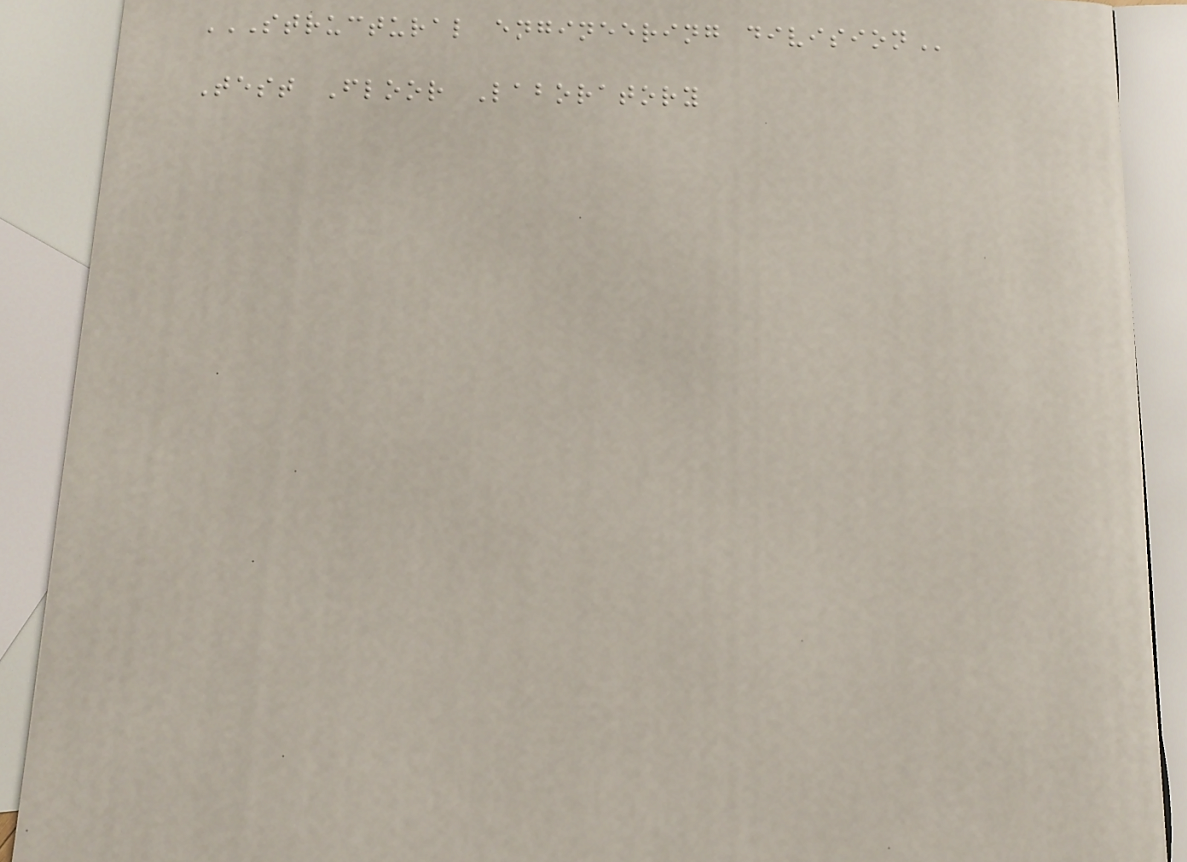STRUCTURAL ENGINEERING DIVISION
Test Floor Laboratory
